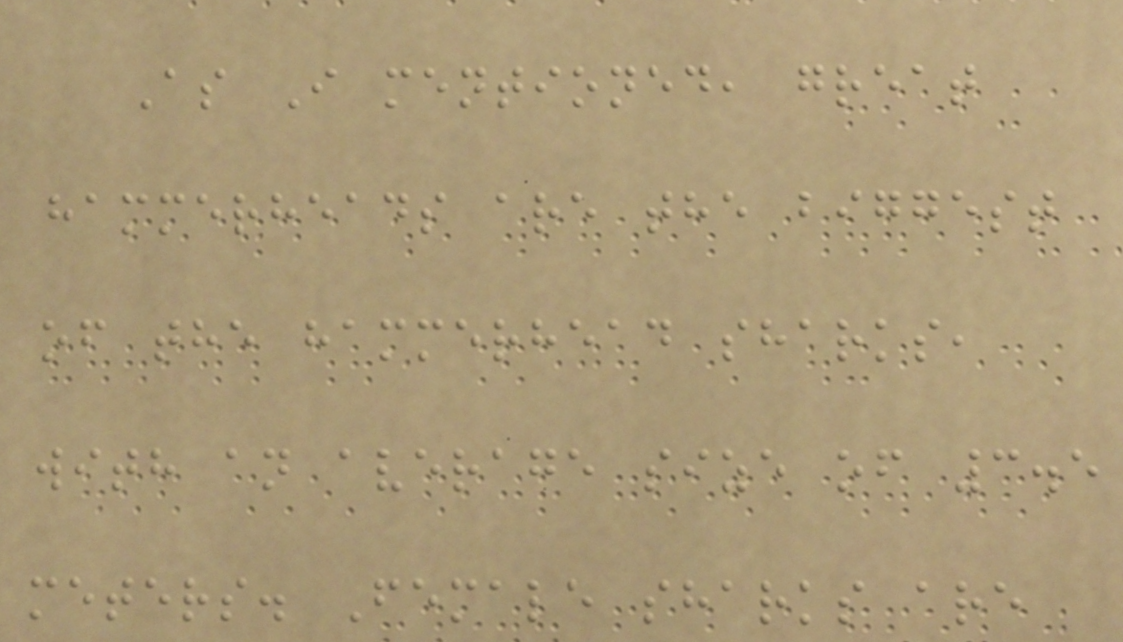As I mentioned, great
hammerheads are the biggest
of the hammerhead sharks,
with an average size of 3.5
meters. Female sharks are
